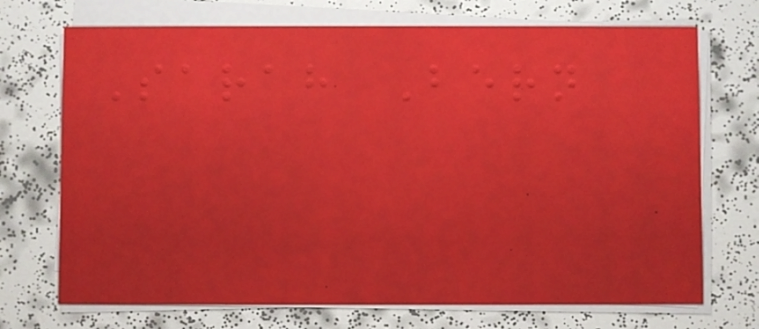Sarah Bern
